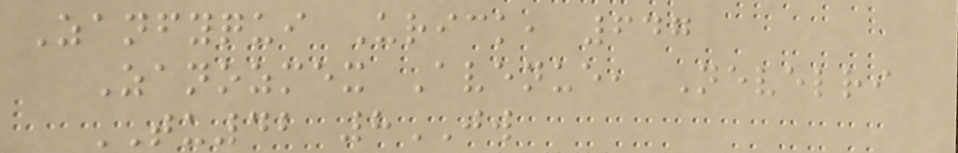Zanfyqui Urick, 647
Zanozmex Avenue, Nevelri
TU42 8JW
